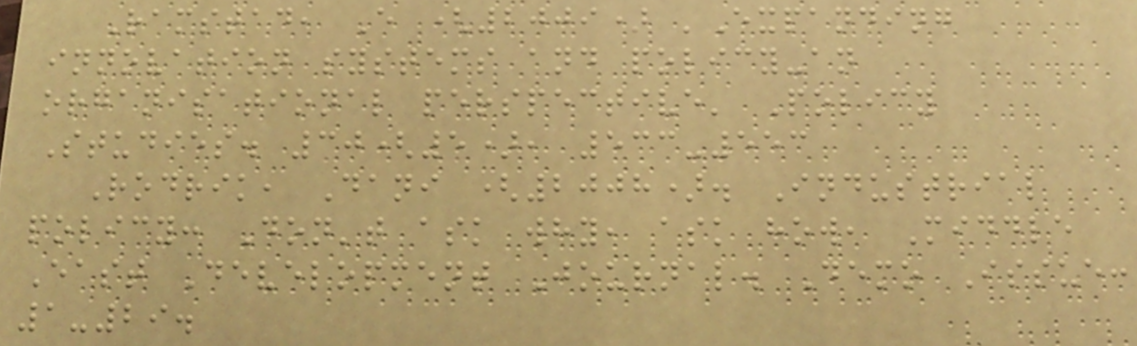Ramstad, E (2009) 'Expanding
innovation systems and policy-an
organisational perspective' Policy
Studies. 30(5), 533-553
Rodrik, Dani (2008). Industrial
policy: Don't ask why, ask how, Middle
East Development Journal. Demo Issue:
1-29.
